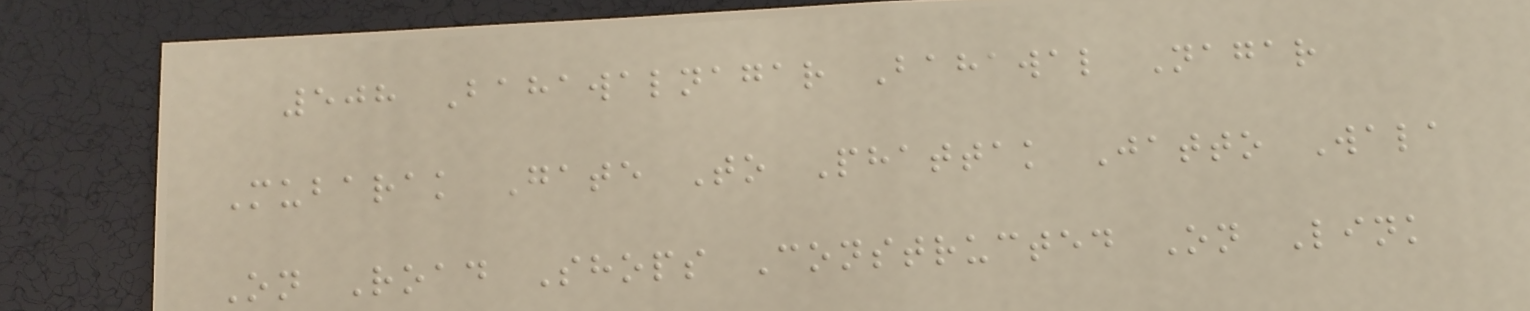508 Bahawalnagar Bahawal Nagar
Mubarak Gate To Phattak Jatto Wala
On Road Shops Constructed On Link
